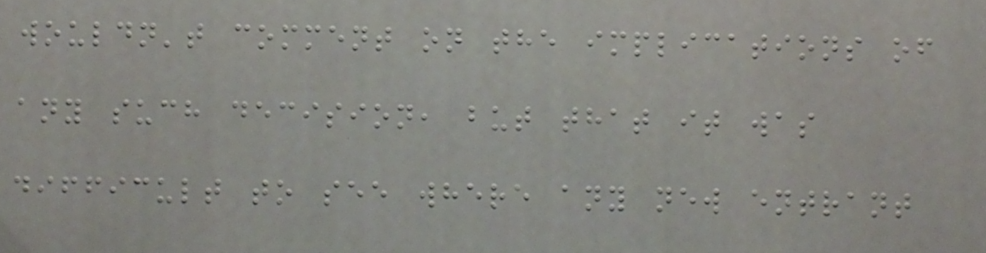wouldn't comment on the implications of
any such decision, but that it was
difficult to see where any new entrant
